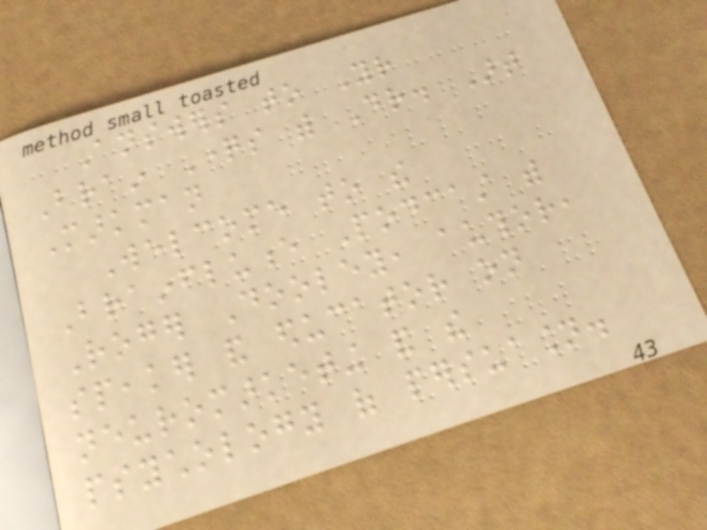Answers to Your
Brain Questions with Dr. Art
Markman
Welcome to the
Brainfluence Podcast with
Roger Dooley, author,
speaker and educator on
neuromarketing and the
psychology of persuasion.
